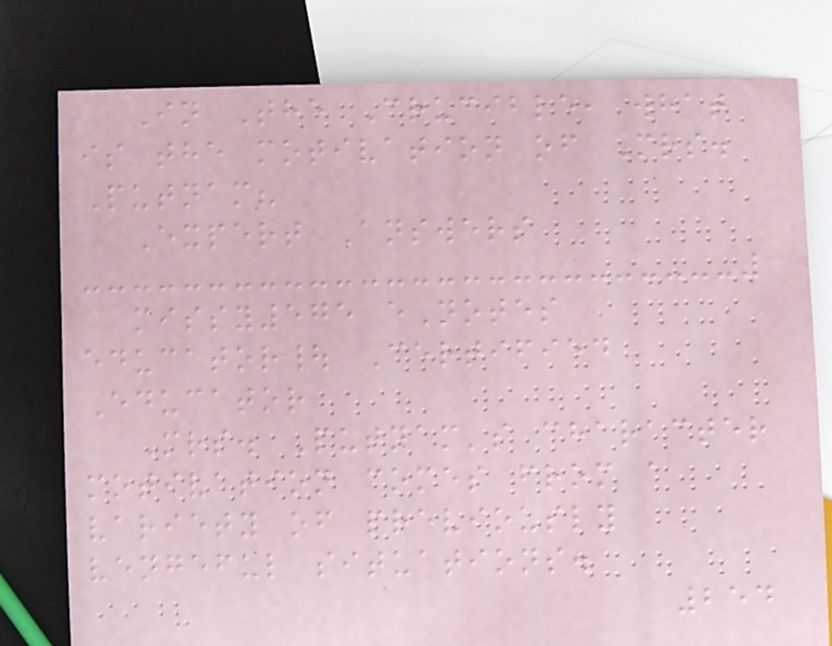In The Crucible, what
is the motivation of Mrs.
Putnam?
Expert Answers
missy575 eNotes
educator| Certified
Educator
Mrs. Putnam's character
motivation comes from a
variety of previously
vengeful situations.
254
